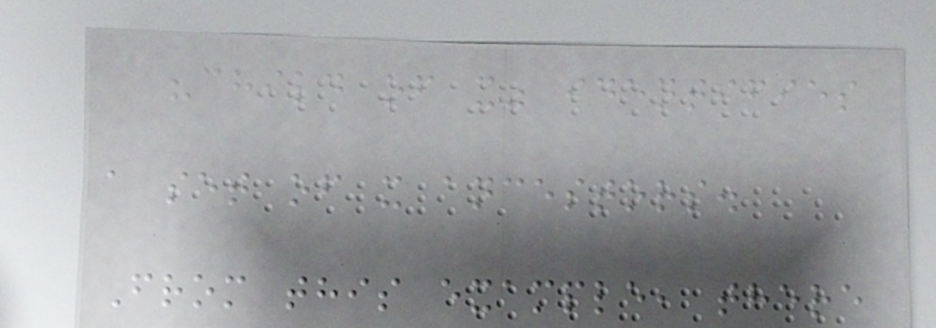"child of x" identifies
a set of x ancestors.
From this example, there
